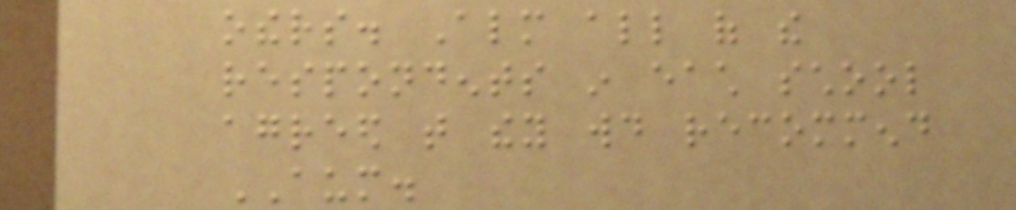others. Almost all of the
respondents in each school
agreed that they would recommend
AUM.
